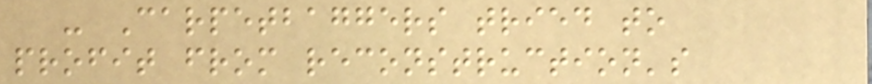- Carpetbaggers tried to
profit from reconstruction's
